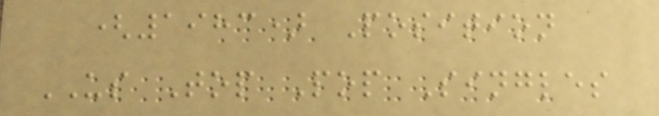(1983) Position
US Top Pop Singles
